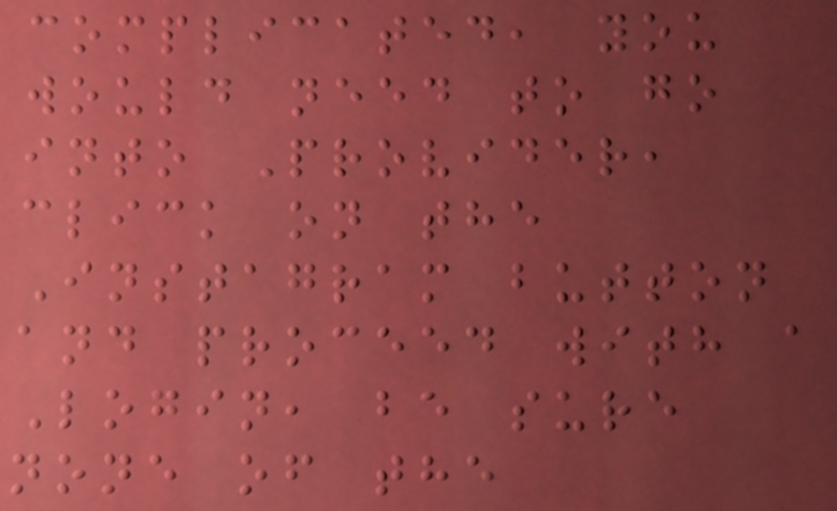complicated, you
would need to go
into Provider,
click on the
Instagram button
and proceed with a
Login, be sure
none of the
